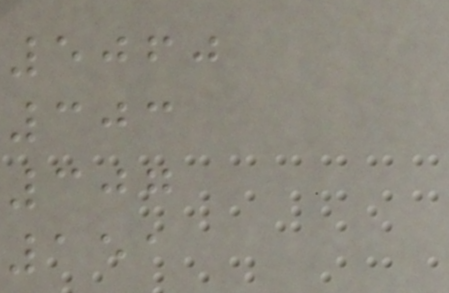5060
303
307
151
